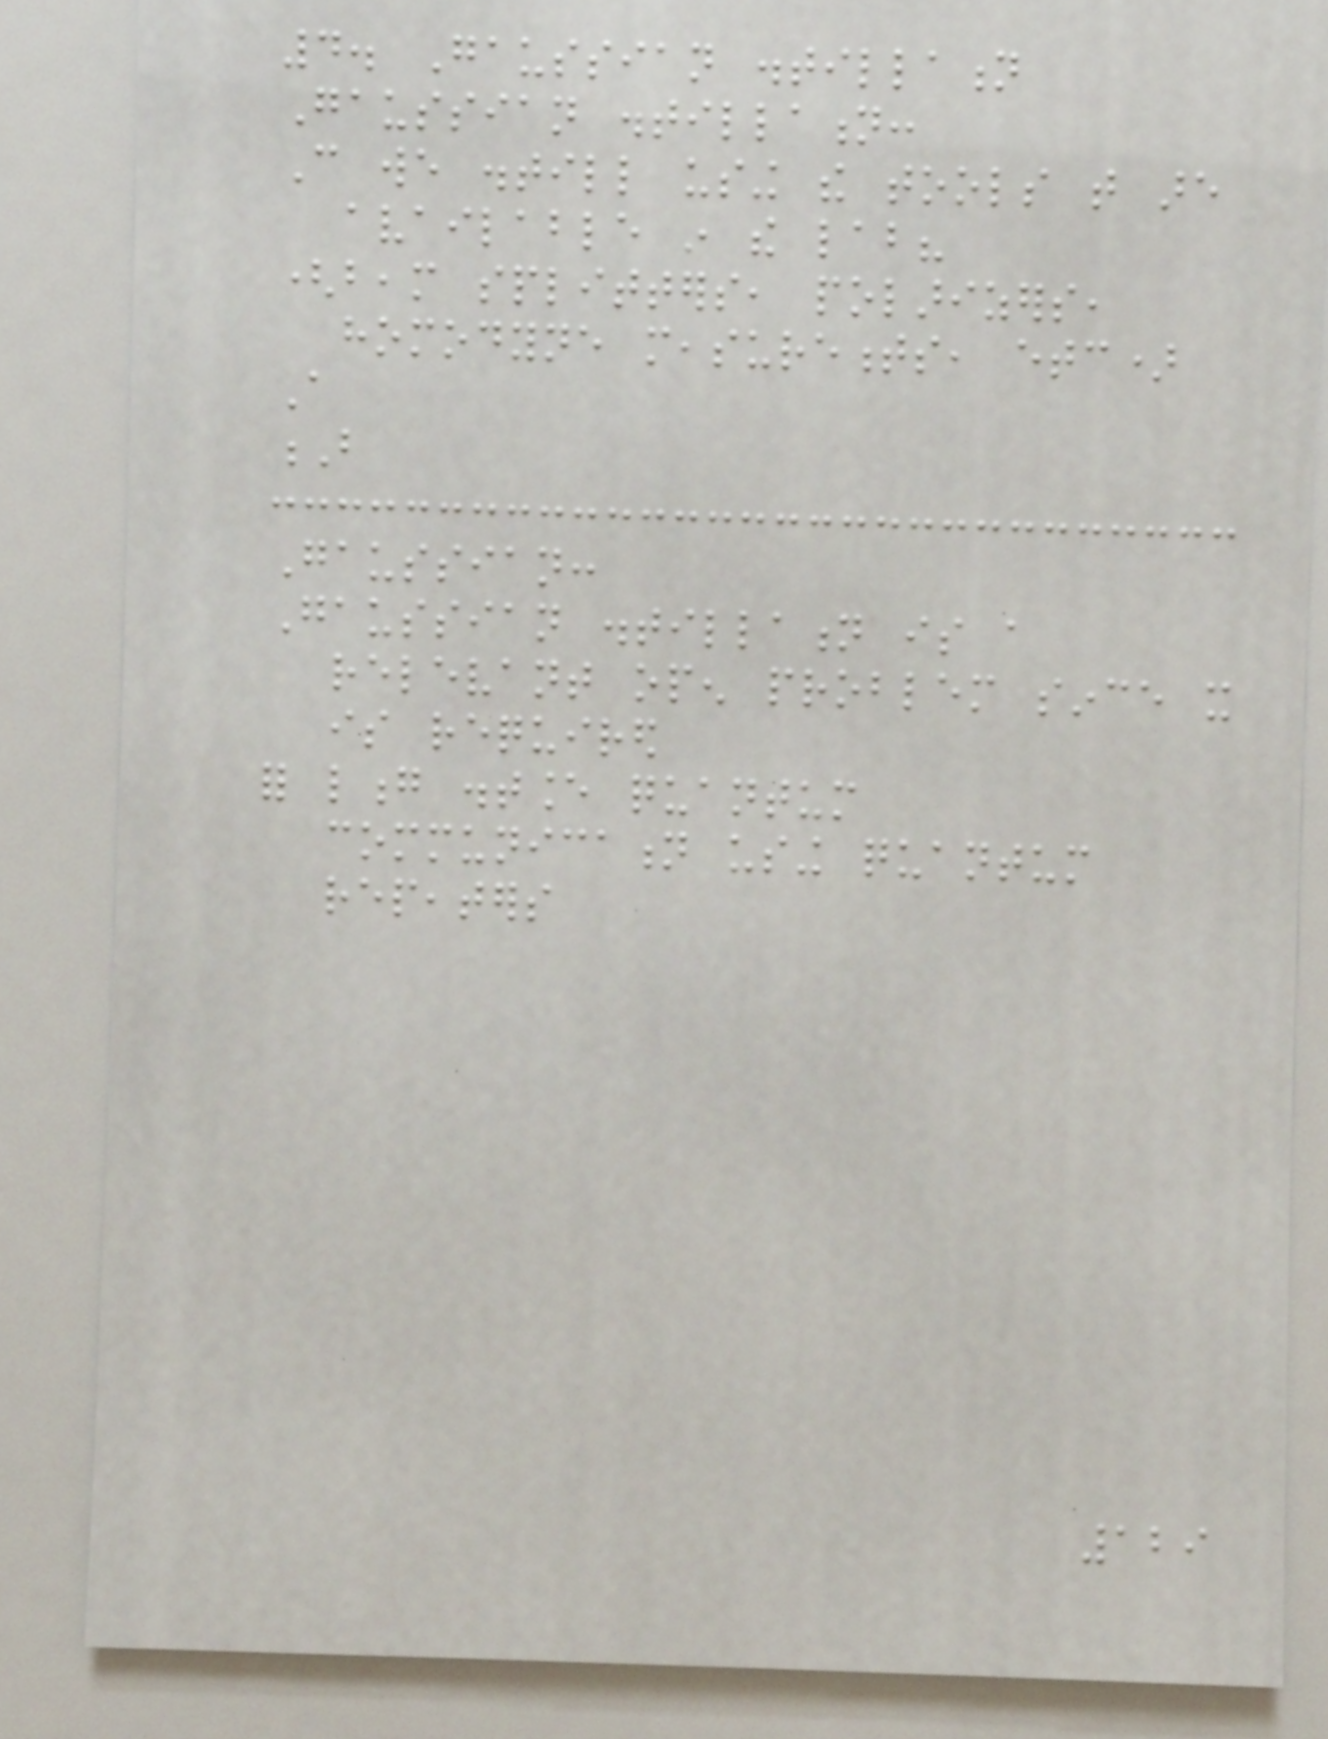4. Gaussian distillation
Gaussian distillation:
Can we distill using the tools that are
available in the lab?
(beam splitters, polarizers,
homodyne measurements, etc)
A
B
Gaussian:
Gaussian distillation is a
relevant open problem since it
is required
for long distance quantum
communication using quantum
repeaters
129
